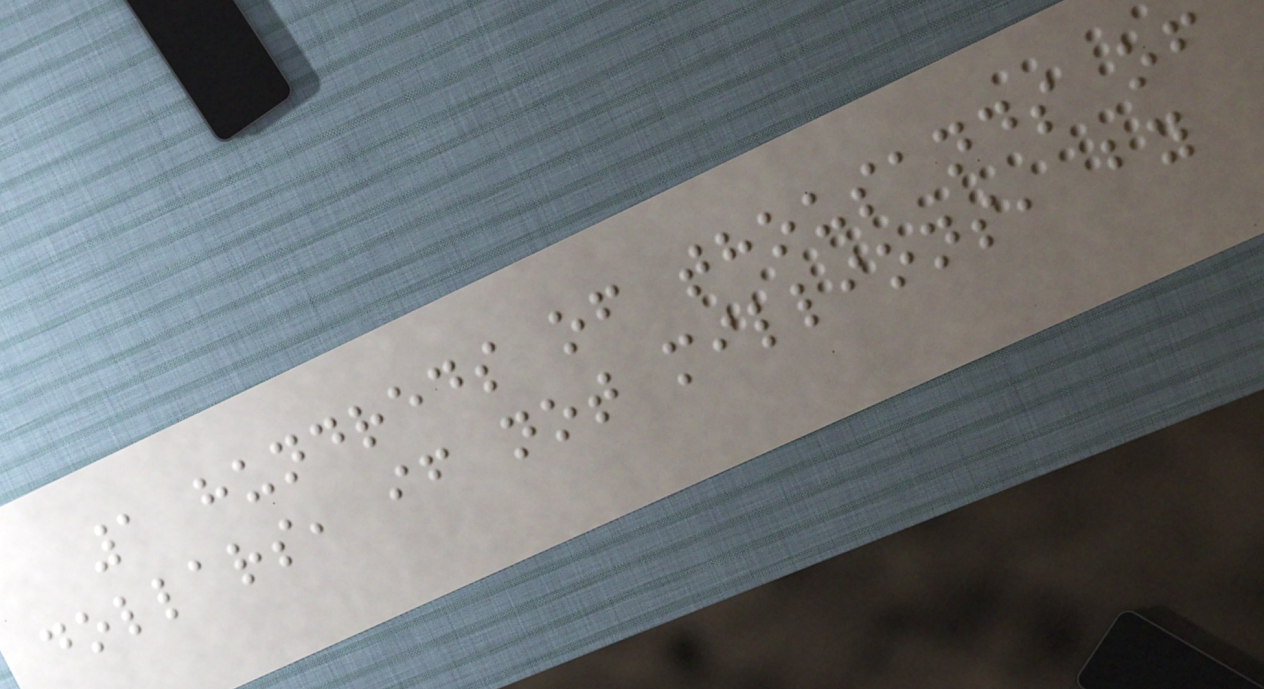1 hundreds of thousands of
dollars, if not millions, by
